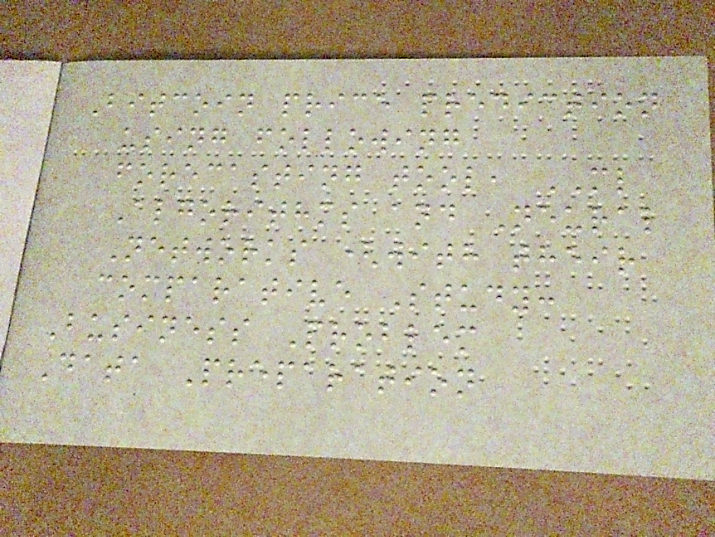Bitcoin price prediction
using following
forecasting tool, ML
Algorithms and Neural
Networks (with their
comparative Study:
Business Problem
Data Preparation
